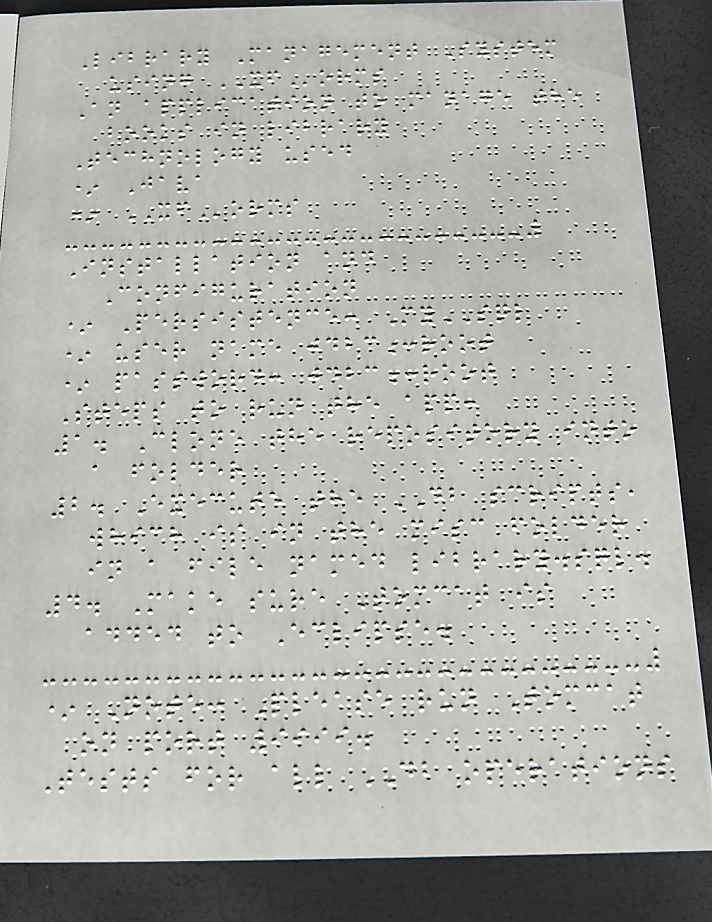Library Management System
using XForms
An application to manage the
books in library
Technology used
* Java
* XForms
Installation and
Configuration
* Persistence: MySQL
* user name jdbc:root
* password: jdbc:root
Steps to run the app:
1. Clone the repository into
a folder
2. Execute the DB scripts,
which is in the misc folder
in a file named library.sql.
4. Make sure Tomcat is
added to Eclipse.
* Note: Please run Tomcat
on port 9999.
Tests for all DB operations
